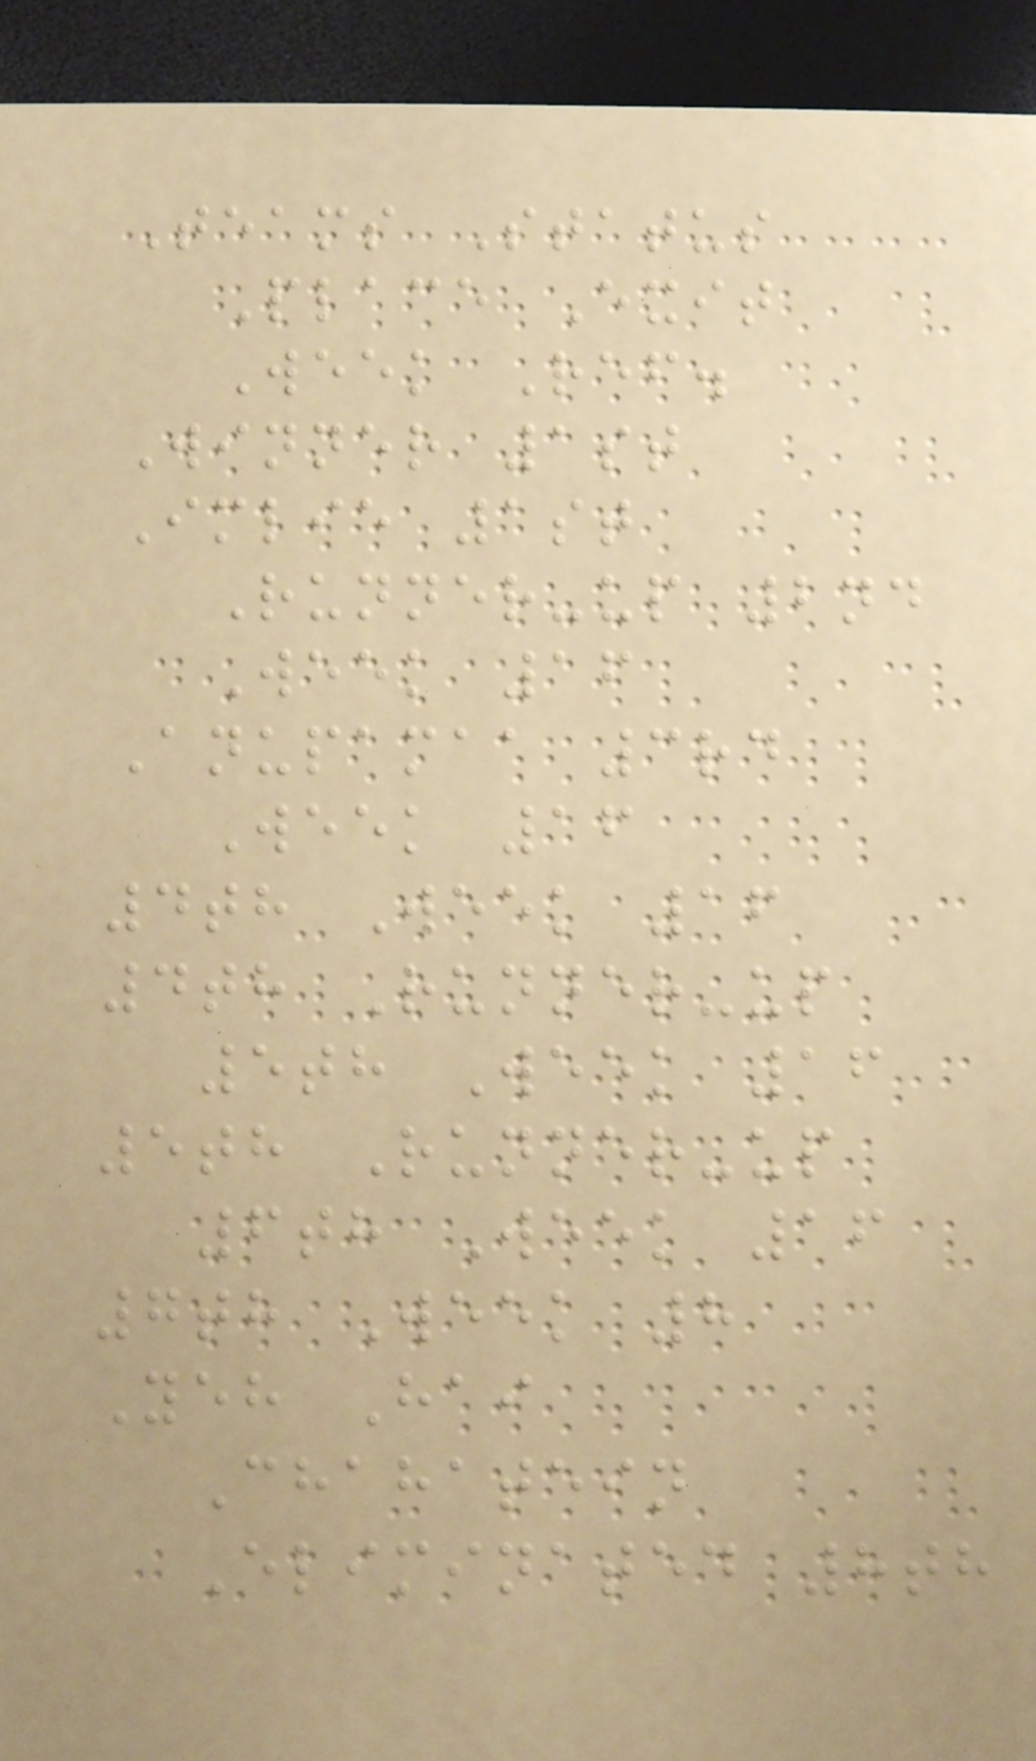Teams Status
Place Exit
Week Ref.
Winner 1st
Imlie 1st
Runner-up 2nd
Week 16
Anupamaa 3rd
Week 16
4th Week 16
4th Runner-up
5th Week 16
5th Runner-up
6th Week 16
7th Week 8
Yeh Hai
Chahatein
Eliminated 8th
